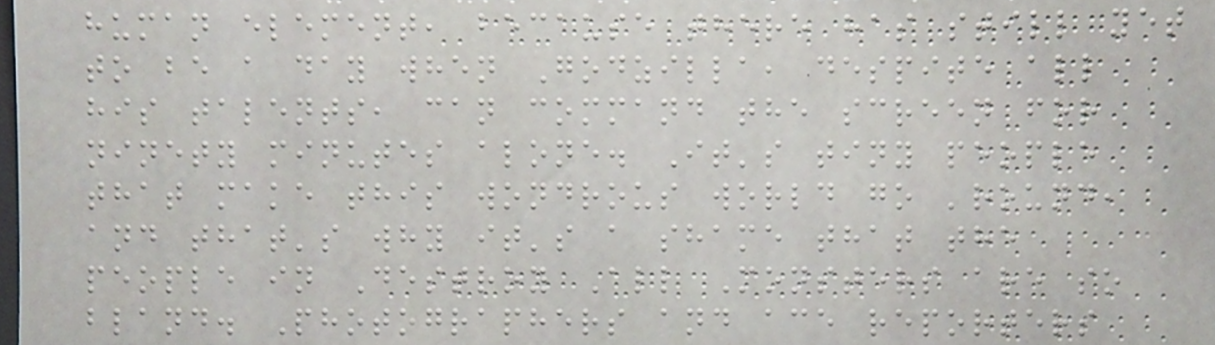human element, because there has still yet
to be a day when Godzilla, despite all
his talents, can command the screen for
ninety minutes alone. It's tiny people
that make this wondrous world go 'round,
and that's why it's a shame that the
people in Destroy All Monsters are so
bland. Photographers and ace reporters
